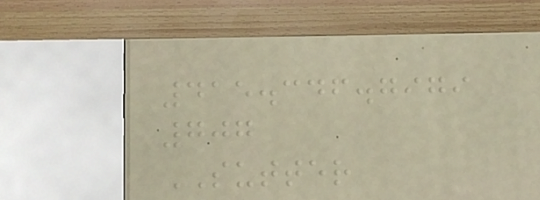415.346.7979
707
SUTTER
